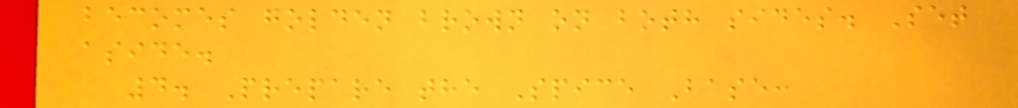becomes golden brown on both sides. Set
aside.
4. Prepare the Spice Base:
